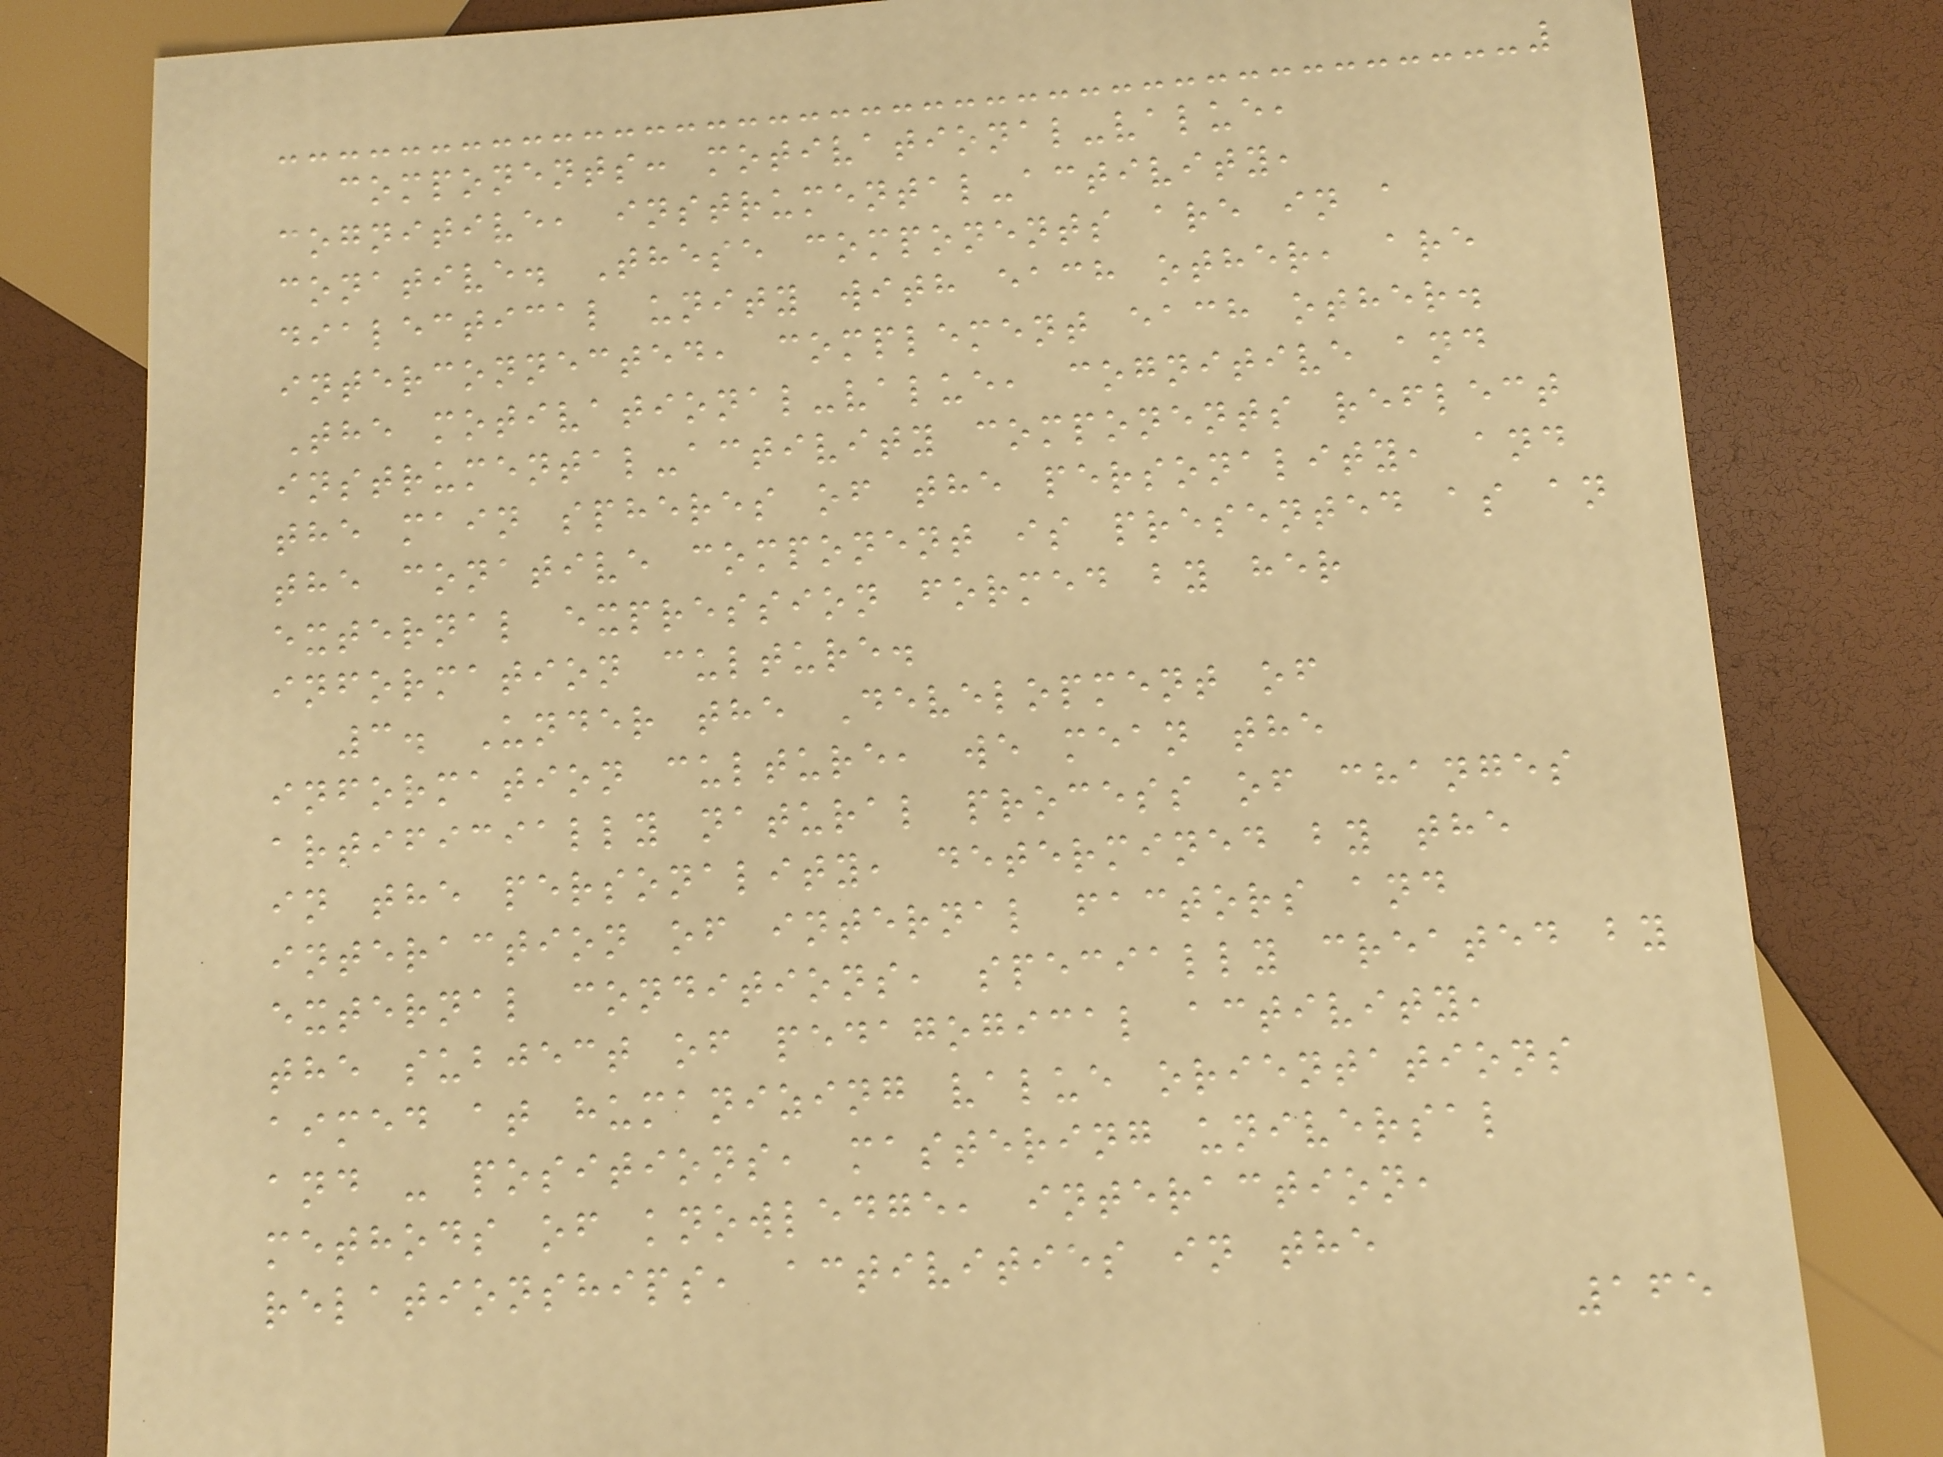components: motivational-value,
cognitive, instrumental-activity,
conative. These components are in a
dialectical unity with each other, are
interconnected, complement each other.
The motivational-value, cognitive and
instrumental-activity components reflect
the main spheres of the personality, and
the conative component is presented as an
external expression formed by her
information culture.
3. Under the Development of
information culture, we mean the
artificially natural process of changes
in the personality, determined by the
interaction of internal factors and
external conditions, specially created by
the subject of pedagogical activity,
aimed at humanizing value orientations
and - positions, mastering universal
methods of knowledge, interaction,
relationships, activities in the
165
